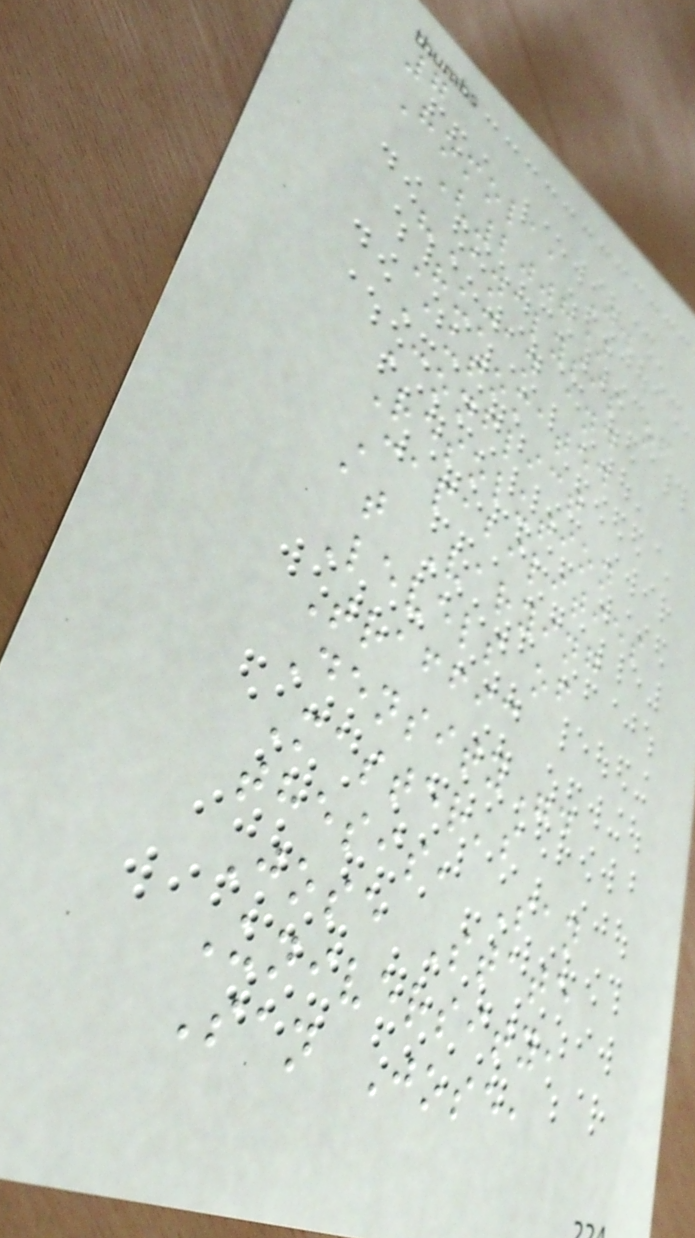7
Homola, J.
(2008)
"Analysis of
Human and
Automated
Conflict
Resolution
Capabilities
at Varying
Levels of
Traffic
Density".
Master's
thesis, San
Jose State
University,
San Jose,
